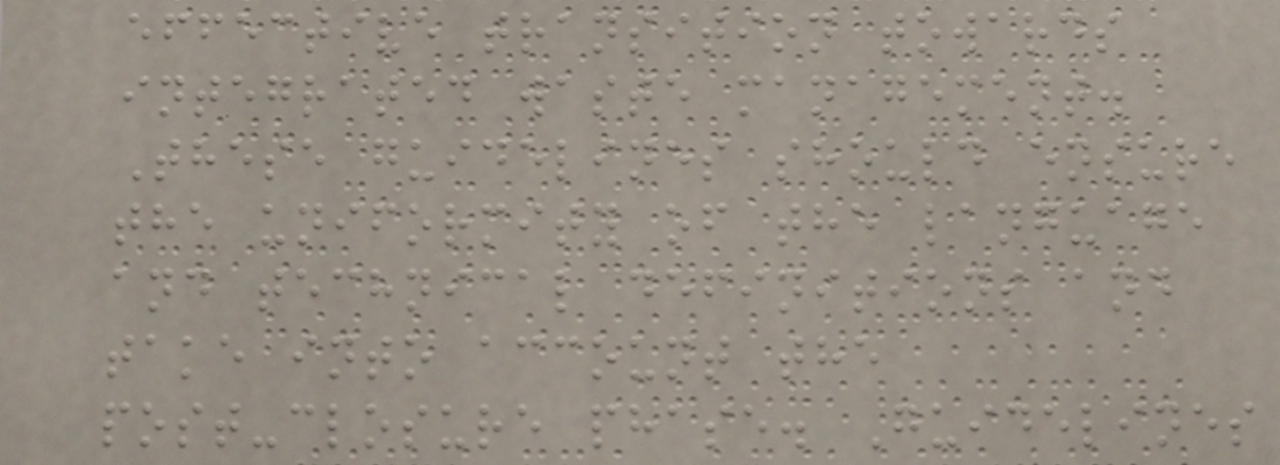effective transition towards
integrated waste management.
These guidelines should ensure
the uniformity of the language
and technical definitions and
take into account the
post-closure phase. Guidelines
